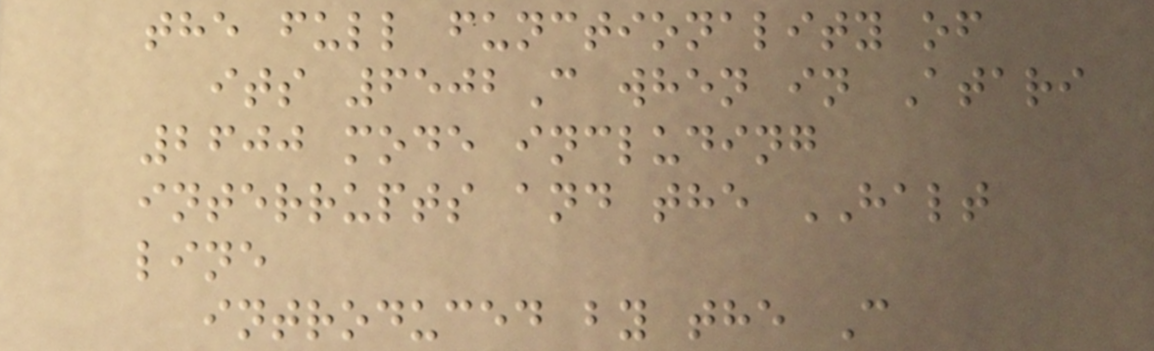the full functionality of
its 6502C when in Atari
2600 mode including
interrupts and the HALT
line
introduced by the C
